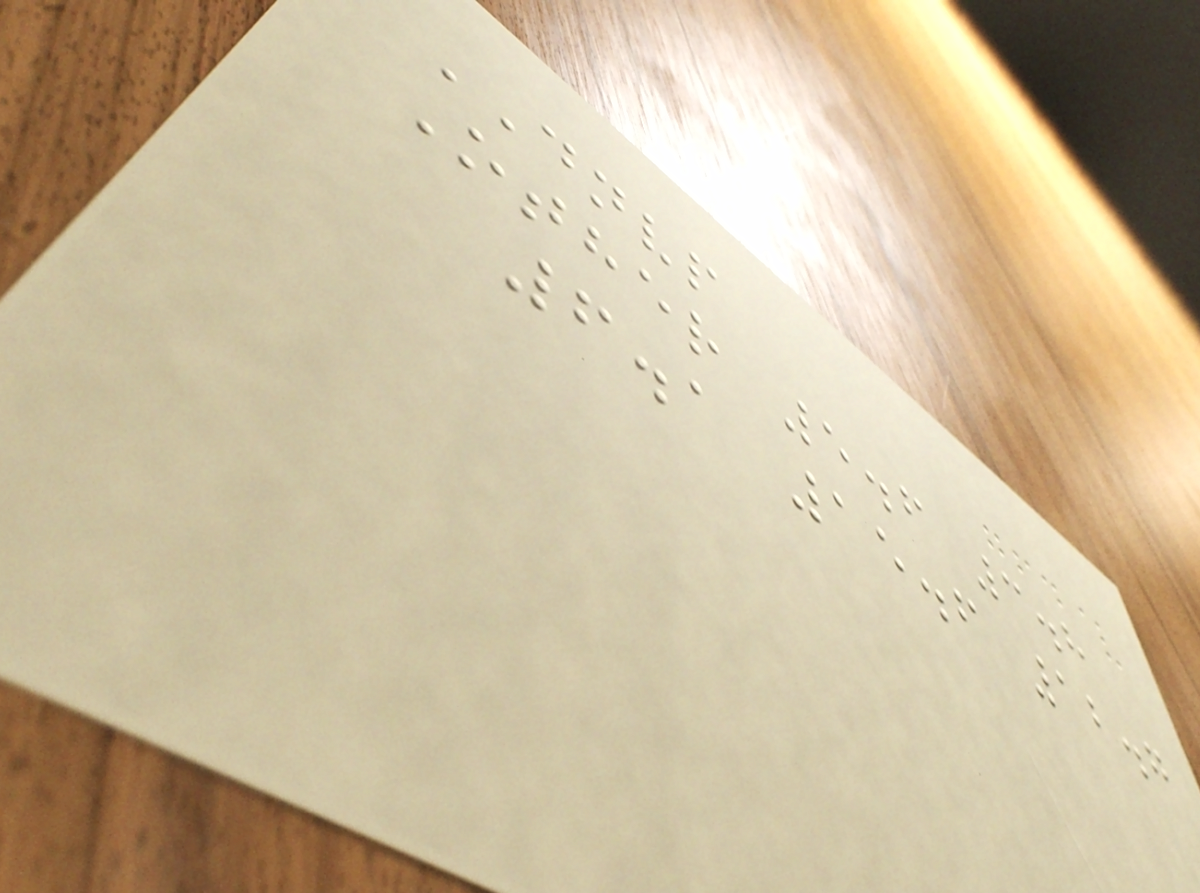DNVP
Other 5.6 3.8
6.1 15.6 12.7
